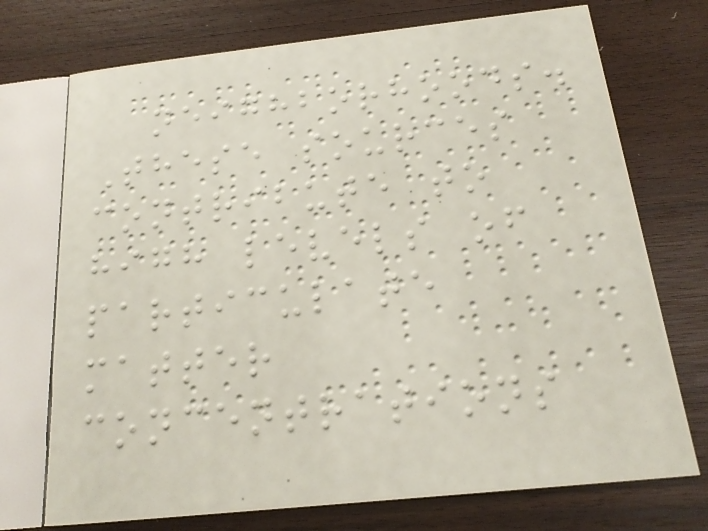neighborhoods.
These sources
contribute to
high levels of
particulate
matter
concentrations
